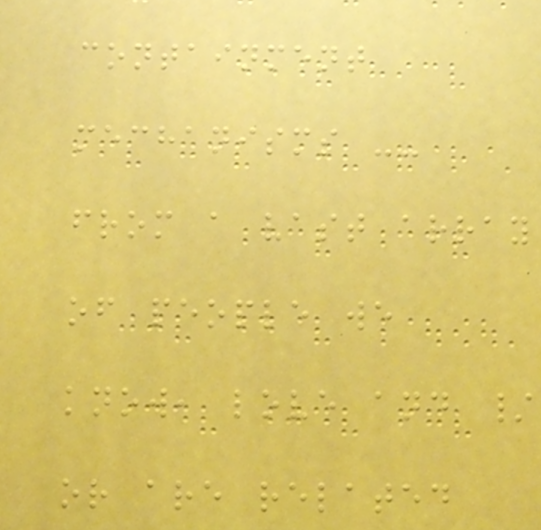containment
mechanisms --
from a vast array
of people we
know, love and /
or are related
